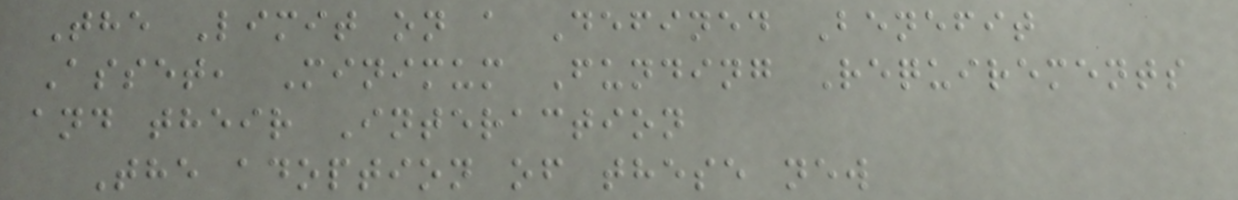The Limit on a Defined Benefit
Asset, Minimum Funding Requirements
and their Interaction
The adoption of these new
